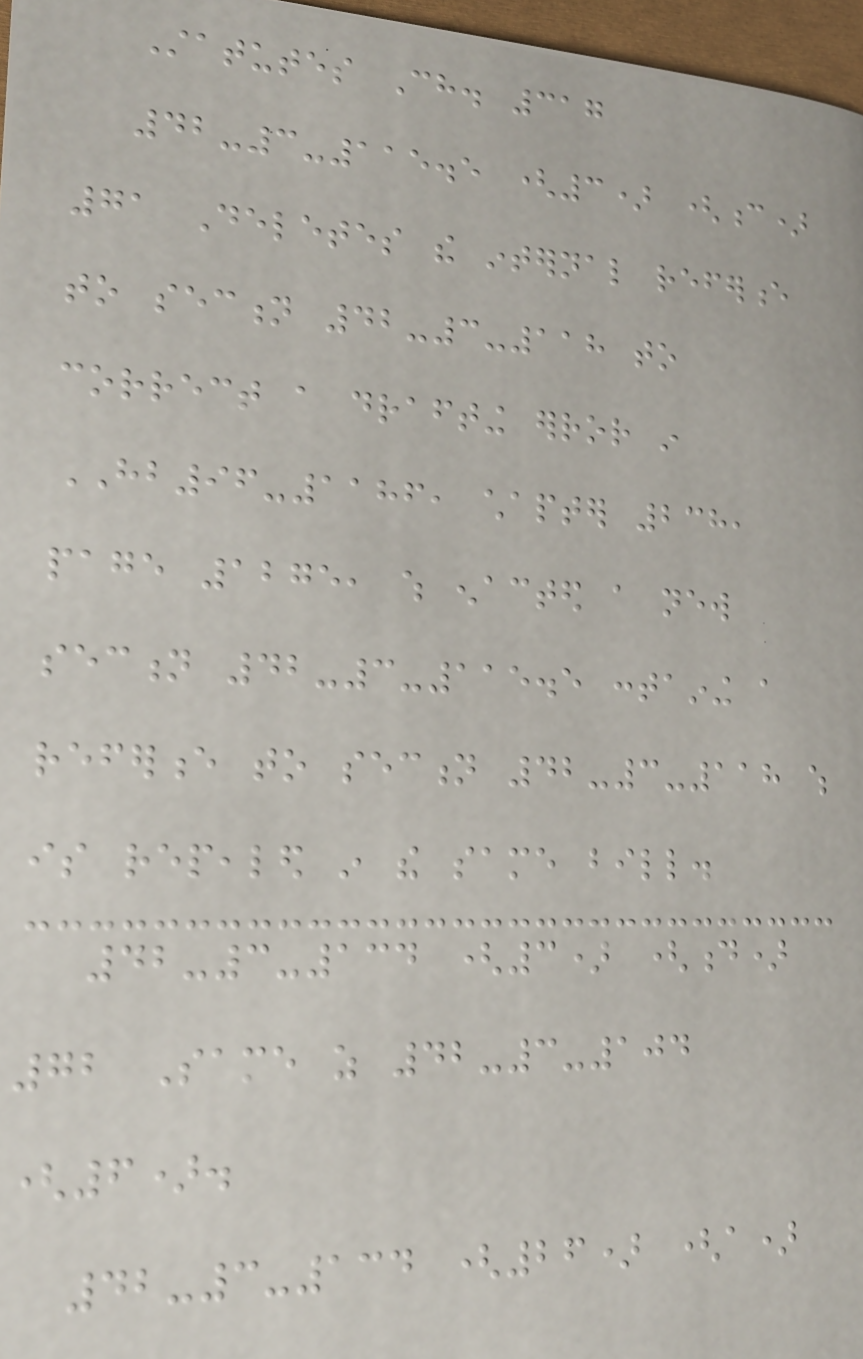Statutes Ch. 317
42-3-115.5 (3) (c)
71 Deletes the internal reference
to section 42-3-118 to
correct a drafting error in
HB96-1186, chapter 238,
page 1275, which enacted a new
section 42-3-115.5 containing a
reference to section 42-3-118 which
is repealed in the same bill.
42-3-134 (3) (d)
72 Same as 42-3-104
(6).
42-3-134 (26) (a)
